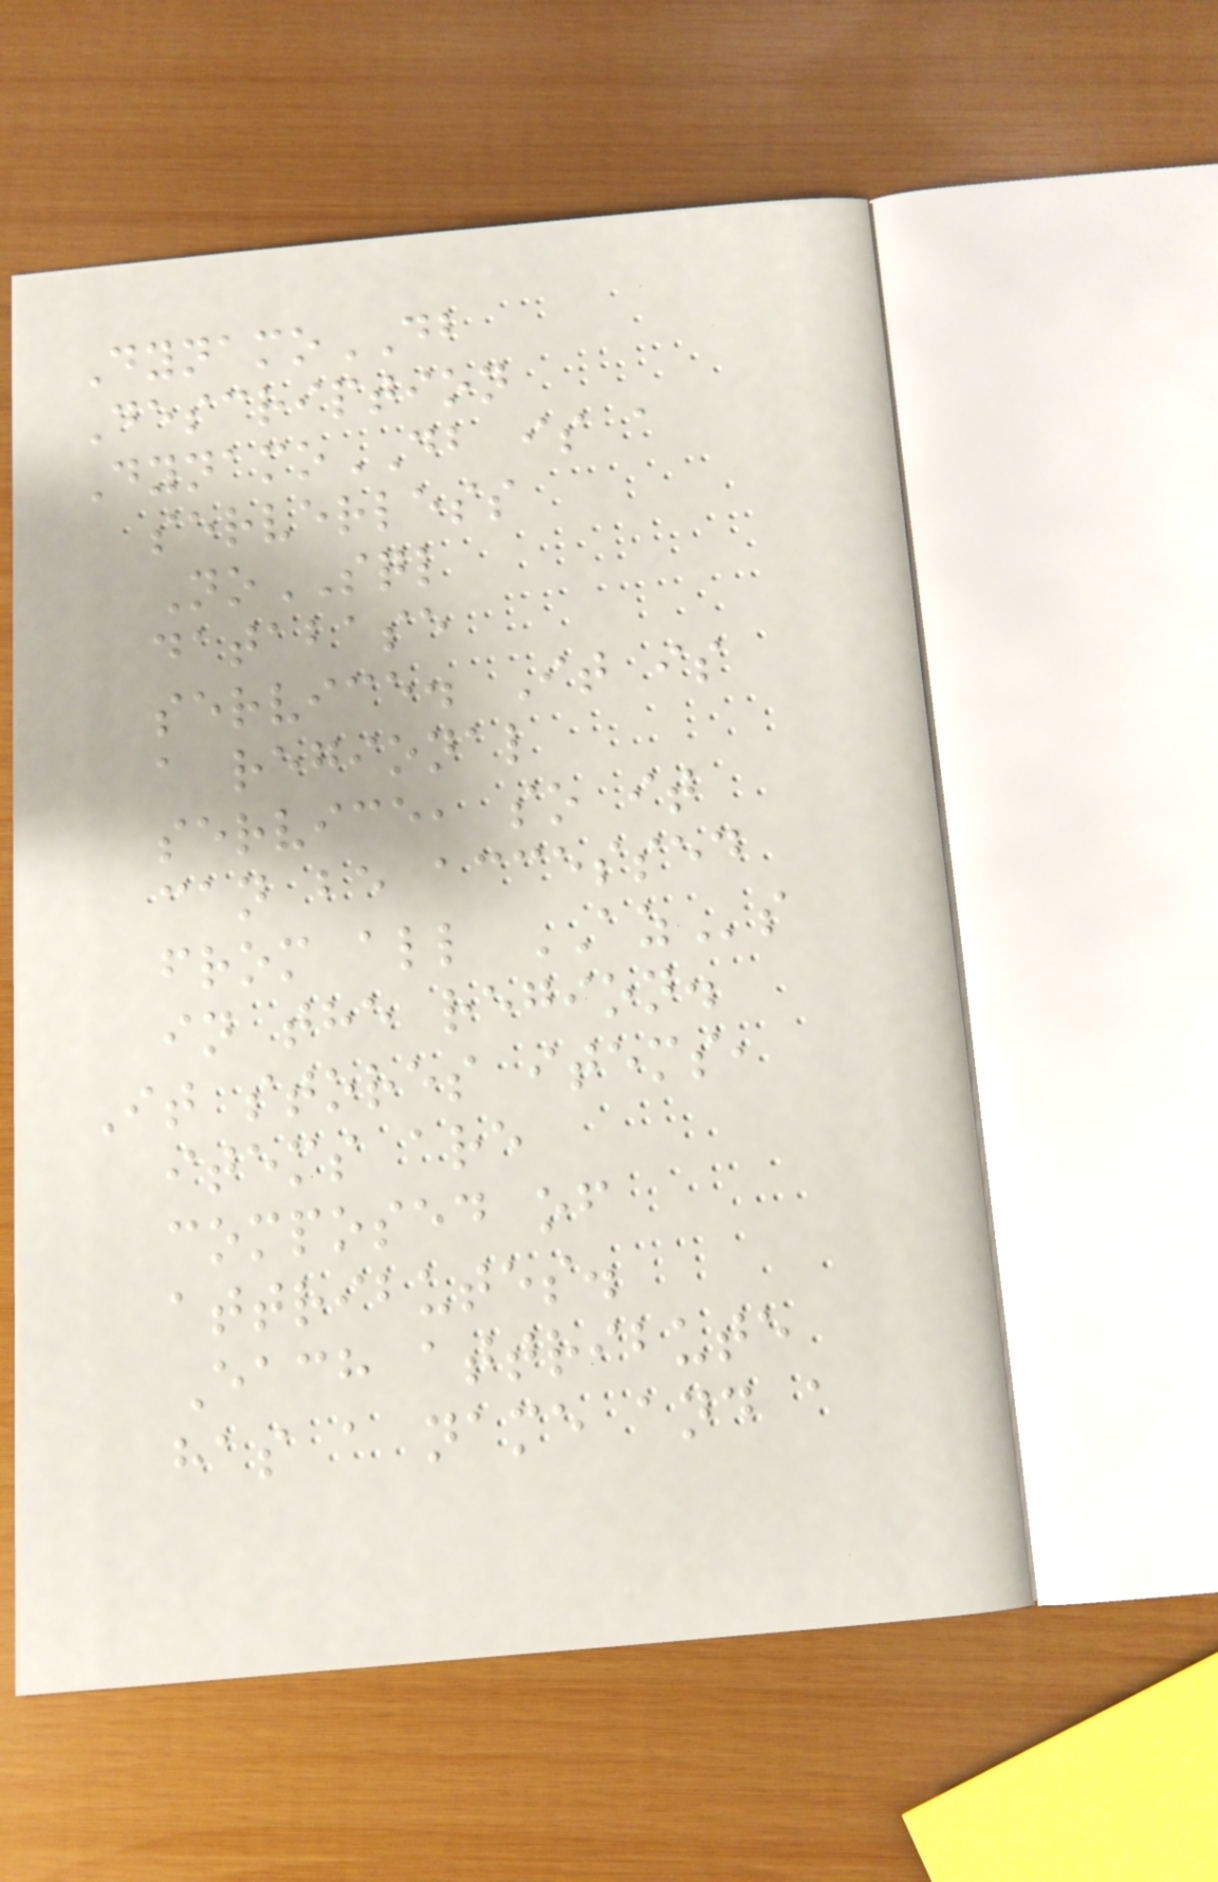DynamoDB
Description
DynamoDB is a
serverless
NoSQL
database
service. It is
a regional
service, so it
can be accessed
from all AZs
in the region.
It stores items,
items are
composed of
attributes.
Each attribute
has a name and a
